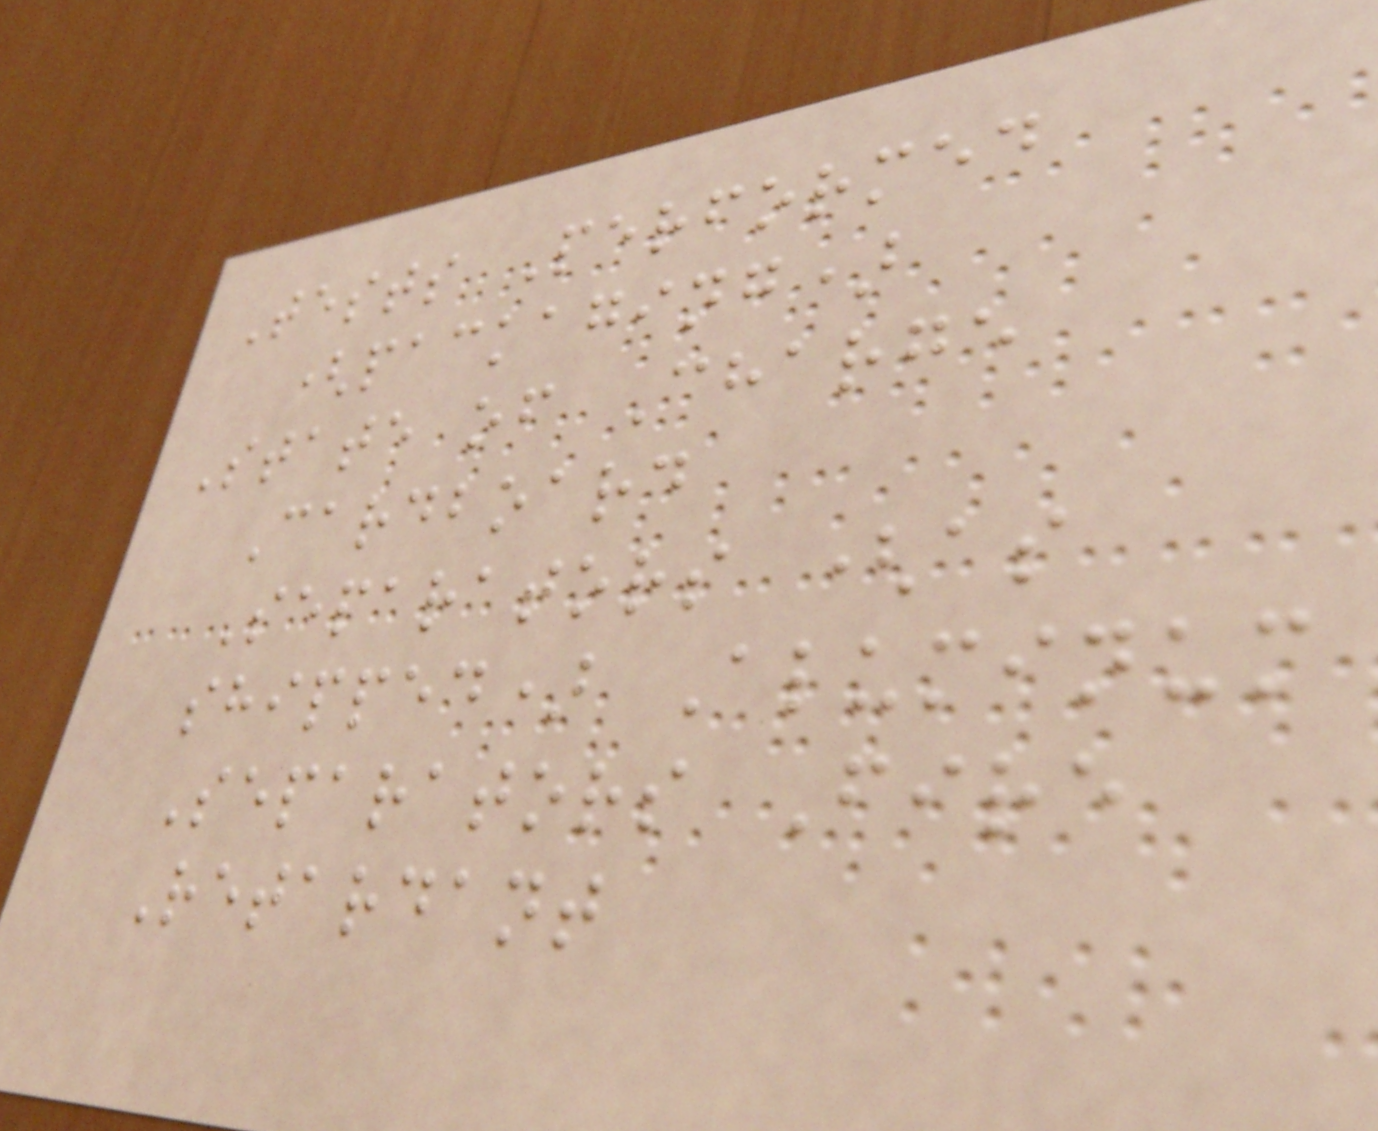Tests Performed
(packaging)
State of Charge
Cardboard
Separators (as
shipped) Aluminum
Separators Fire
Retardant
